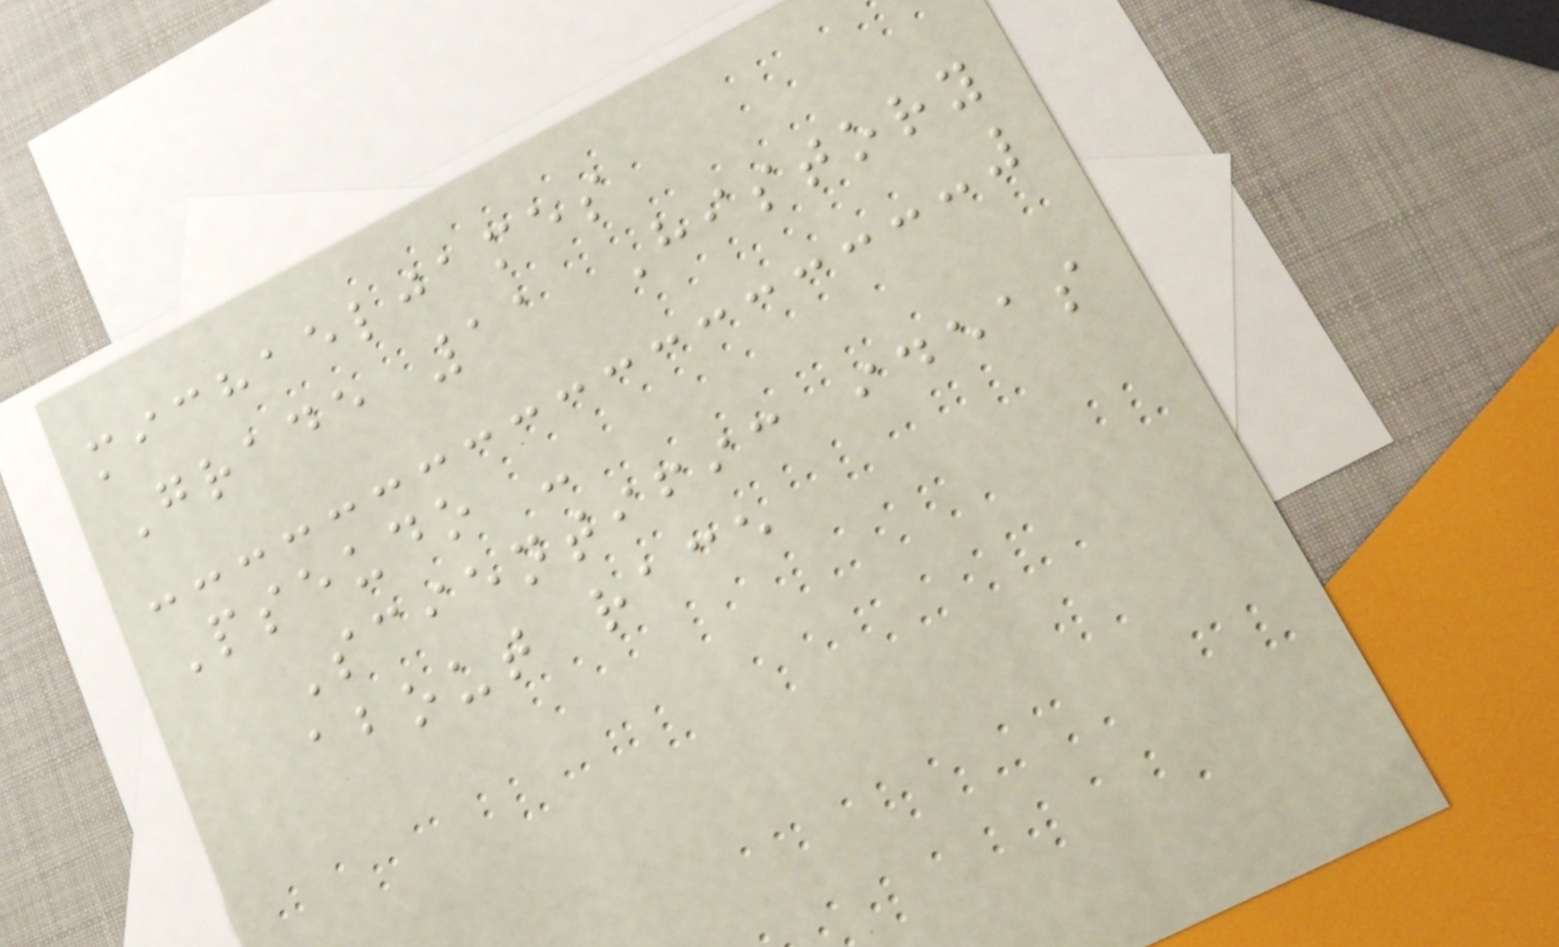michaeljames
Grade 11 History
Pseudo -
Scientific ideas
about race
